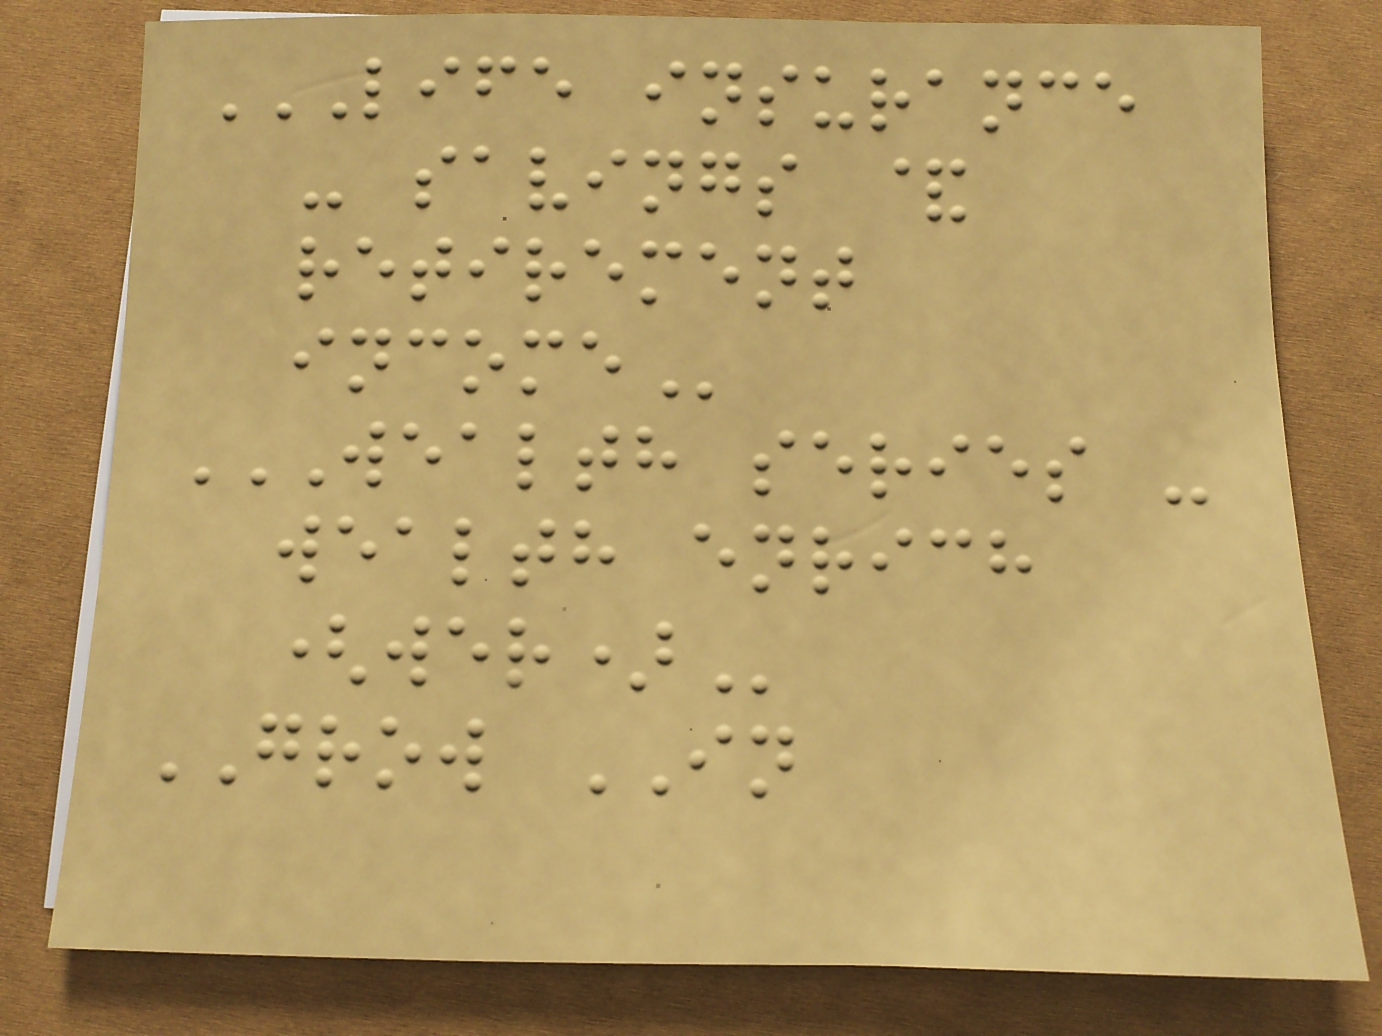LIFE INSURANCE
- SAVINGS &
RETIREMENT
INCOME
WEALTH SERIES -
WEALTH ENRICH
(WER)
GROW IN
